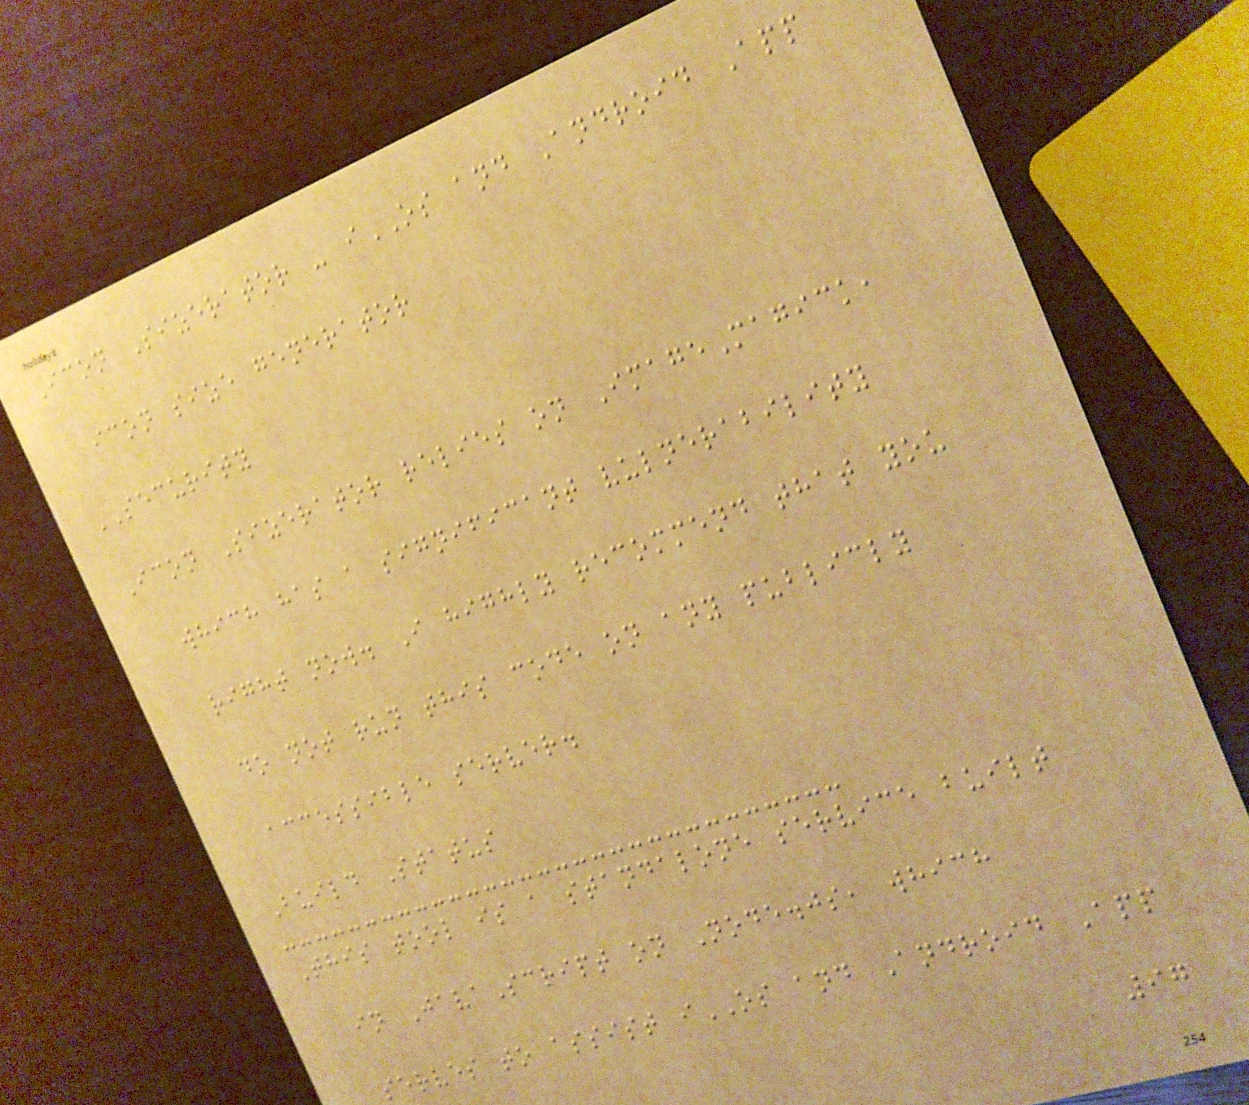Icon Sizerator - iOS and Android App
icon size generator
SECURITY
Icon Sizerator relies on ImageMagick,
which has a significant vulnerability
right now. I highly recommend that you
do not run this code on any publicly
accessible server.
Build Status
This tool is a standalone service built
in JavaScript on Node.js, which
serves to assist iOS and Android App
97
